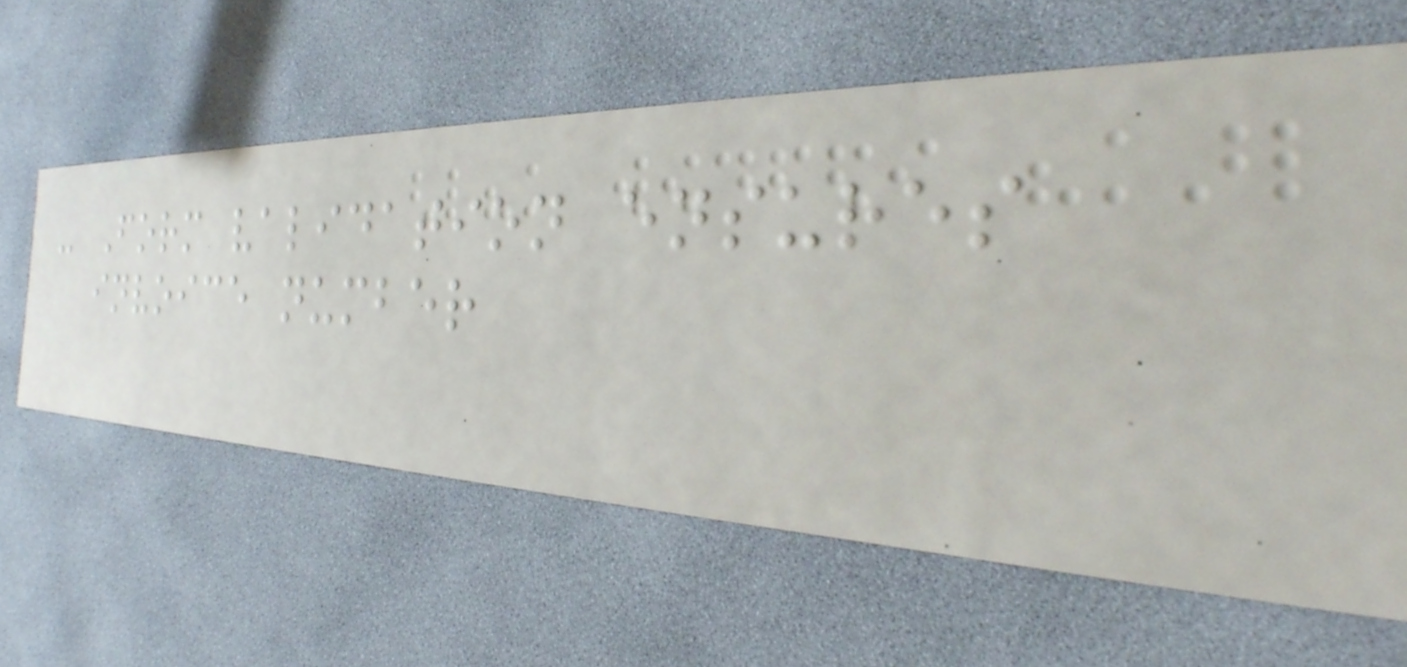- Form validation ensures
invoice number
